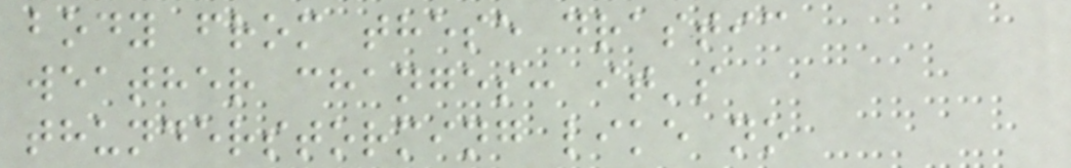body from these drastic
weather changes: it's
thunderstorming like no
